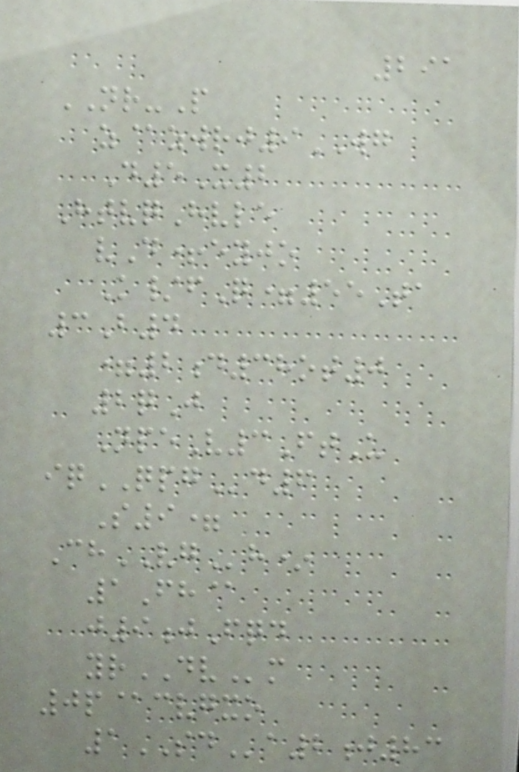291
NR-P
z@zwrj9WG
D5X2
HtvqHvle
vD+eyjo
K/fQ=55Ta
3B4
=2d38ot0
2qJ
NpeV3FtU
iqQPGd6
S9=
ChVGh*
1Fh@
j9jFqd
yrDVm
0p@cvgxo
1SDa2j83
